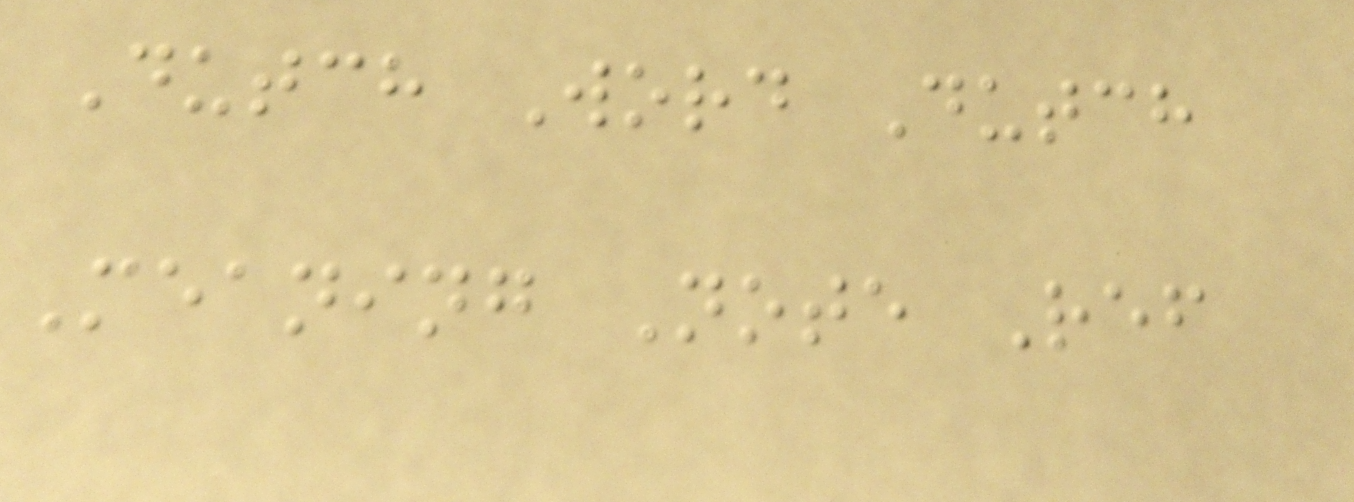Dutch Word Dutch
Meaning Note Ref
